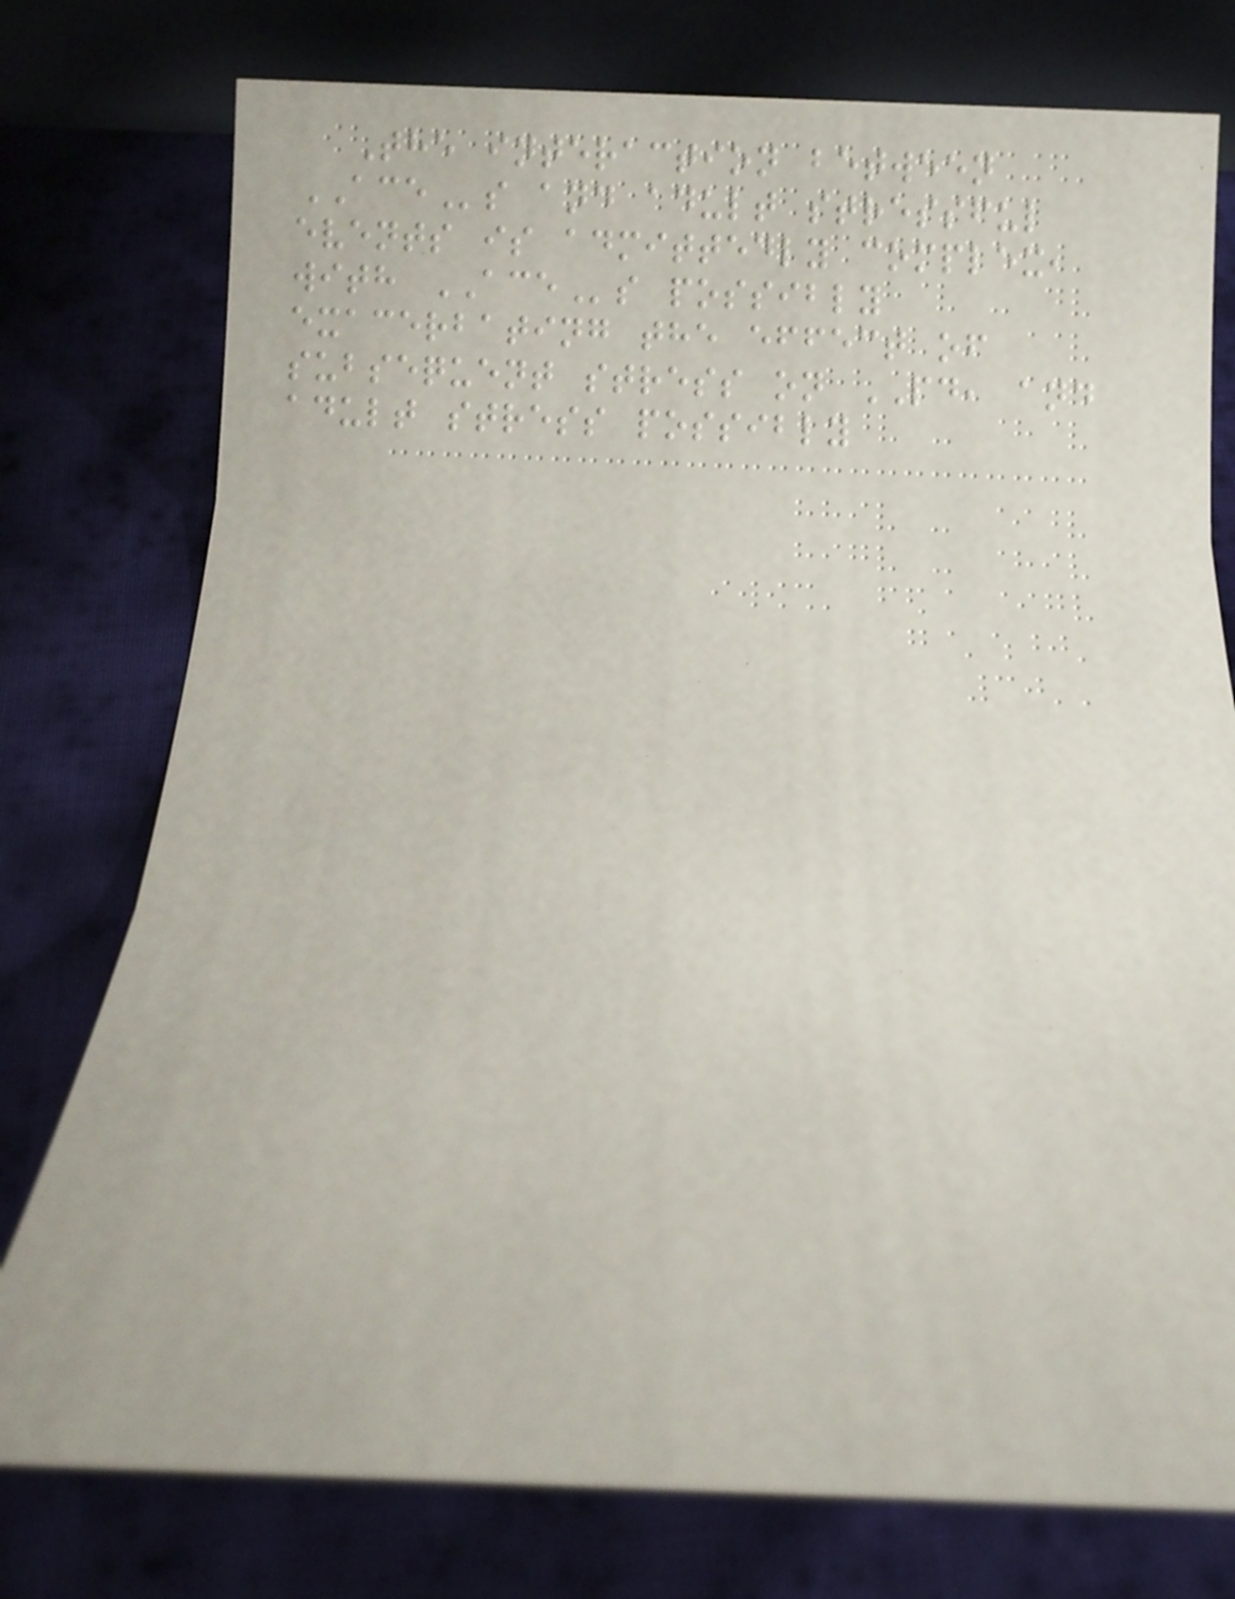The interaction between
ACEs and adult stressful
events is admittedly complex,
with ACEs possibly
exacerbating the effect of
subsequent stress on PD, and
adult stress possibly
